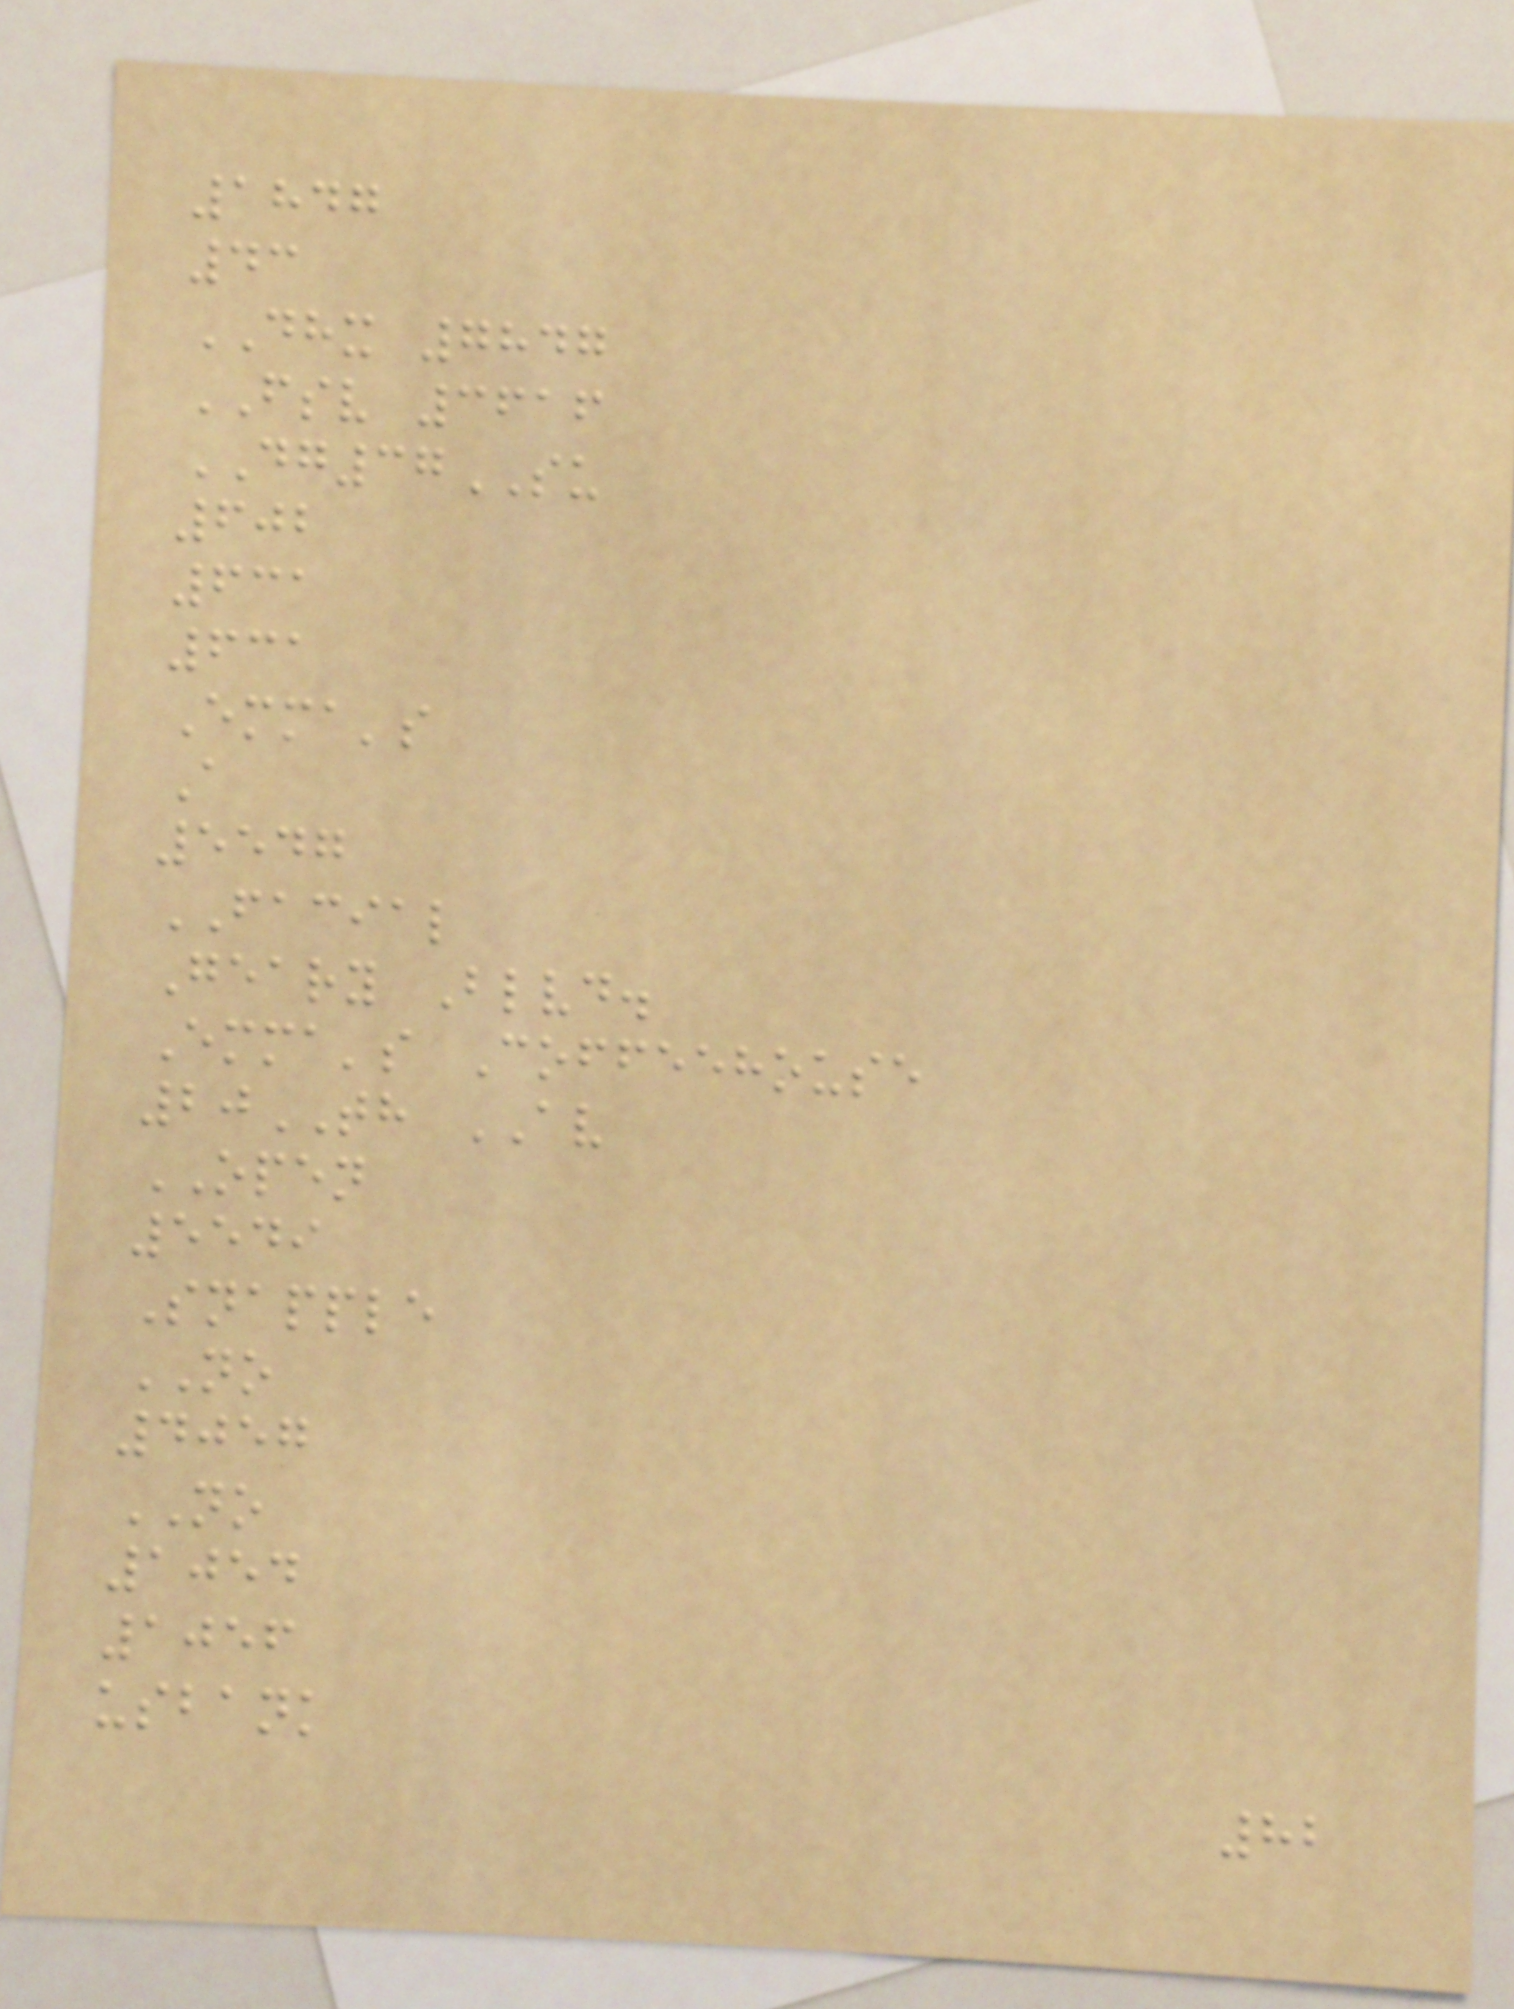1847
43
DHX 7847
FSV 3616
DG37SU
602
631
631
Emma's
A
5547
FACIAL
Geary Blvd.
Emma's Coffeehouse
20TH AV
OPEN
5549
Snapple
NO
4057
NO
1054
1056
usbank
82
